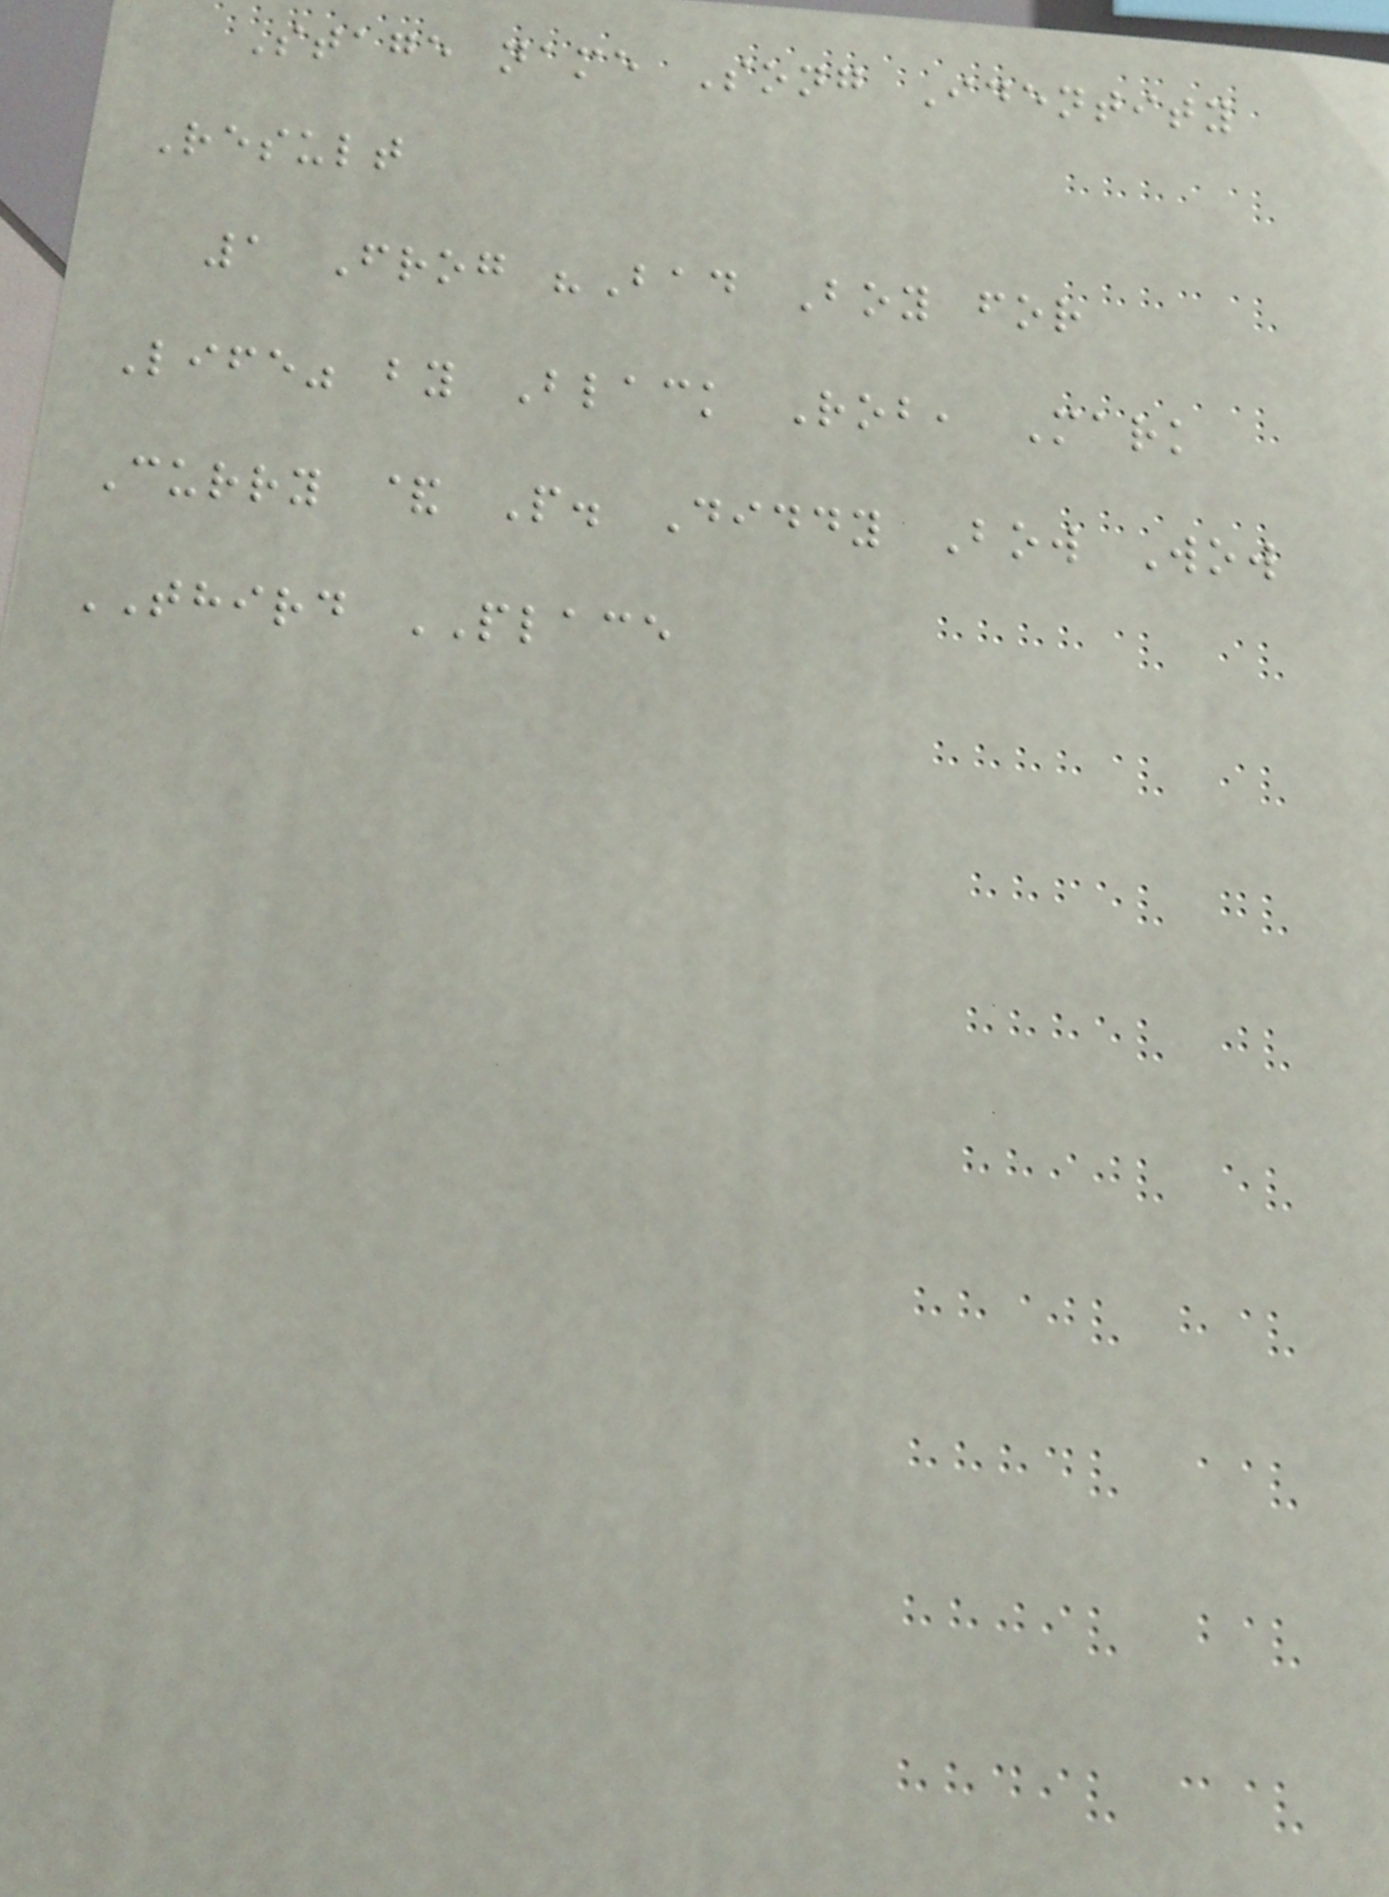Stage name Song Identity
Result
1 Frog "Bad Boy for
Life" by Black Rob, Mark
Curry & P. Diddy Bow Wow
THIRD PLACE
